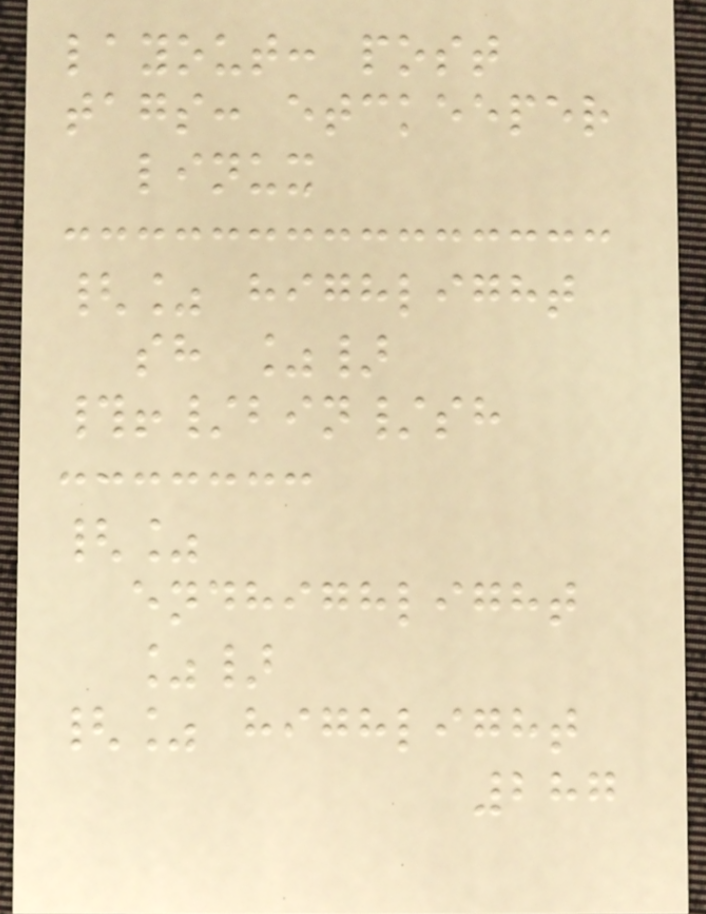layout: post
tags: etckeeper
linux
{% highlight
sh %}
#!/bin/sh
{%
endhighlight
%}
{% highlight
287
